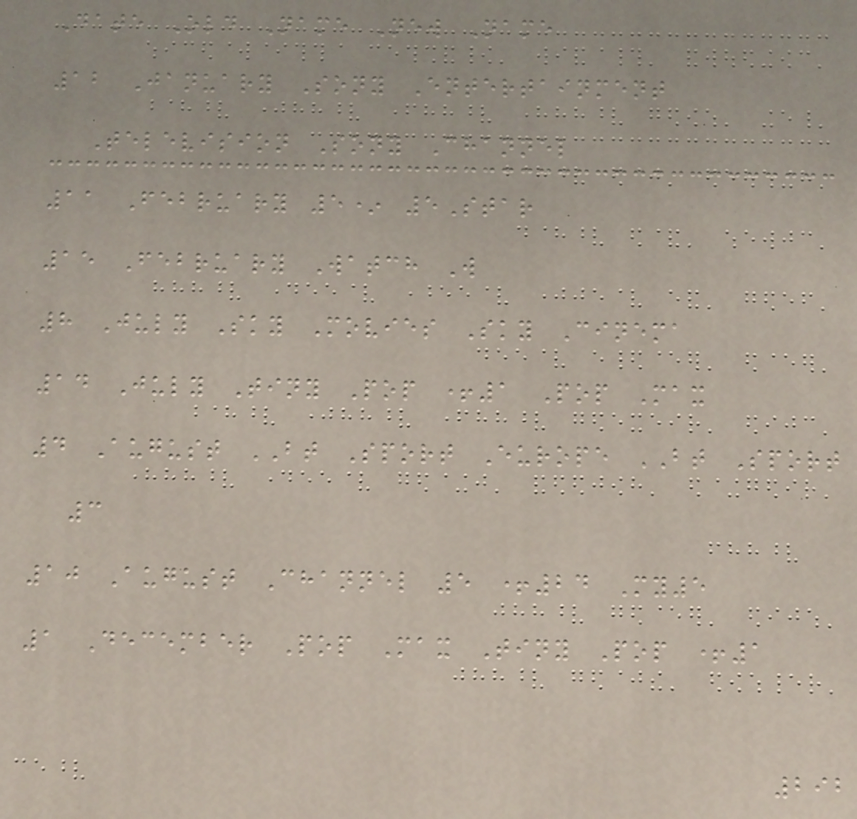Date Old Name New Name
12 January Sony Entertainment
Television Sony Channel
11 February 5* 5Star
15 February Watch W
8 July Sky Movies Sky Cinema
14 July Tiny Pop +1 Pop Max
4 August BT Sport Europe BT Sport
3
10 August Channel 5 +24 My5
1 December Pop Max Tiny Pop +1
292
